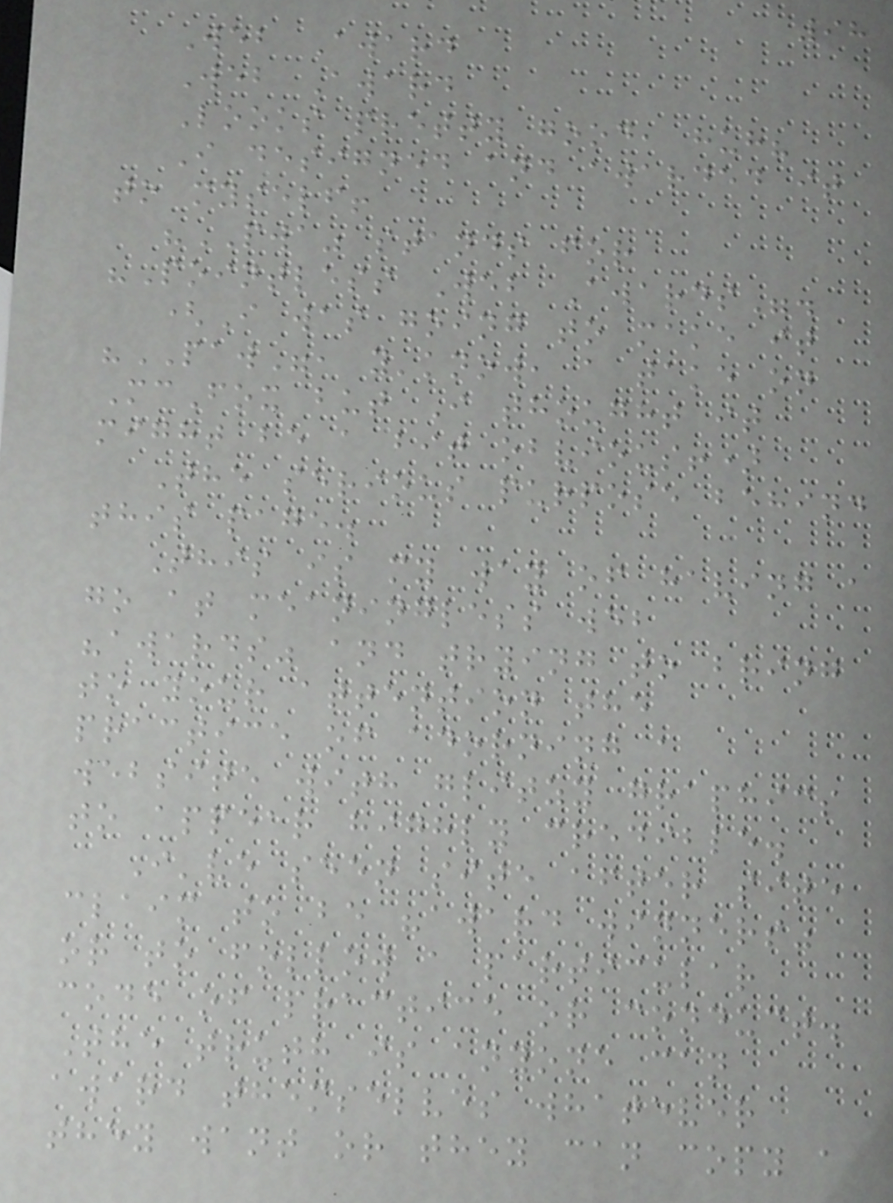98
Web Award
Web Award
Looks pretty good, huh?
I designed and awarded it
to myself!
"PWA" stands for
"Pointless Web Awards".
(I was going to make it
"PAW", y'know, a take on
McFox but I thought it
might be a bit obvious!)
The serious purpose behind
this page.
This is my way of having a
go at meaningless web
"awards" and trying to bring
to your attention the
practice of adorning a
website with glitzy graphics
to appear highly credible.
I've seen site after site
claim to be "award winners"
or to follow a particular
code of practice or conduct.
The truth is anyone can
award themselves whatever
they want or they can copy a
